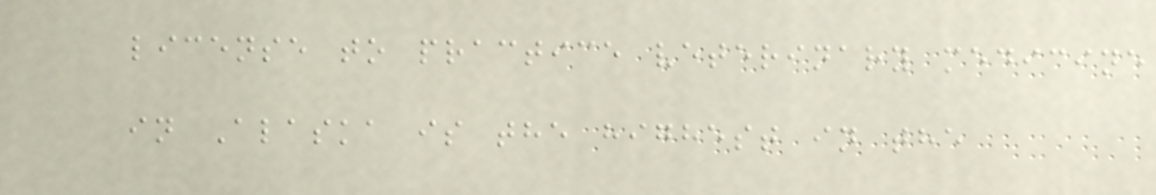license to practice veterinary medicine
in Alaska is the highest in the
